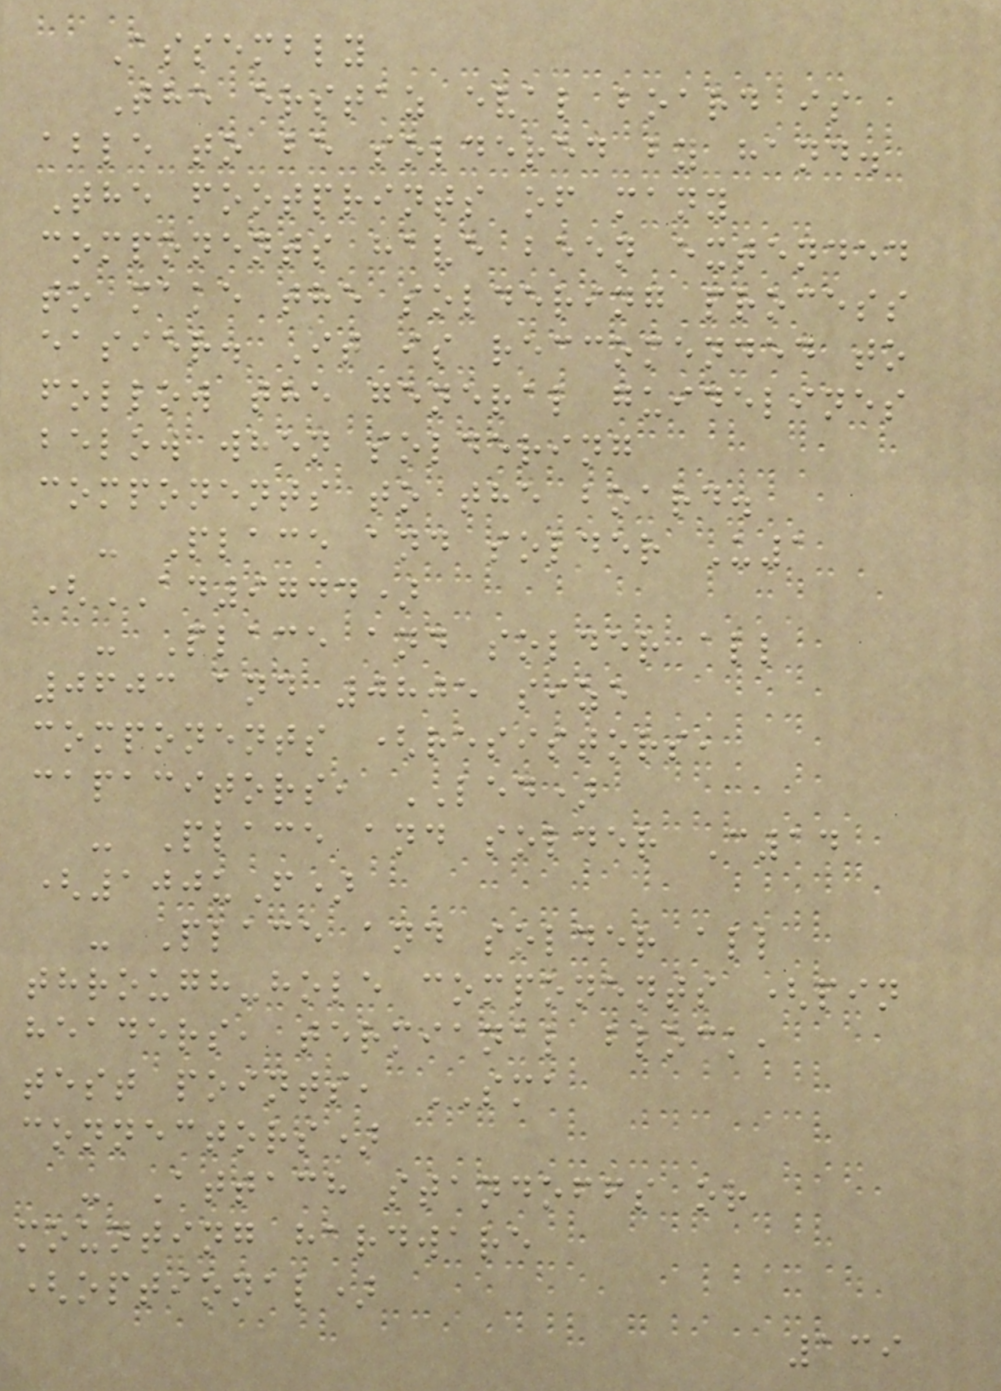Assembly
The erstaz eval board is
able to be soldered by hand.
The footprints of many
components have been extended
to make the soldering process
easier. It is reccomended to
follow the general guidelines
below when soldering
components to the board.
- Place and solder U1
(AD9744)
- Place and solder all
0603 and 0805 size
components (resistors,
capacitors, LED)
- Place and solder C14
(100uF)
- Place and solder all
through-hole components (pin
headers, termianal block,
test points, SMA
connectors)
- Attach standoffs or
mounting hardware
(optional)
139
